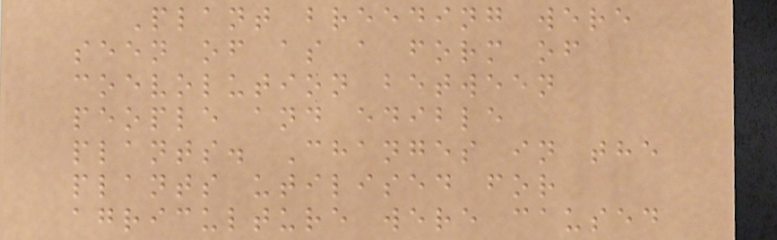Plant breeding were
seen of as a form of
coevolution between
people and edible
plants. Changes in the
plants utilised for
agriculture were caused
